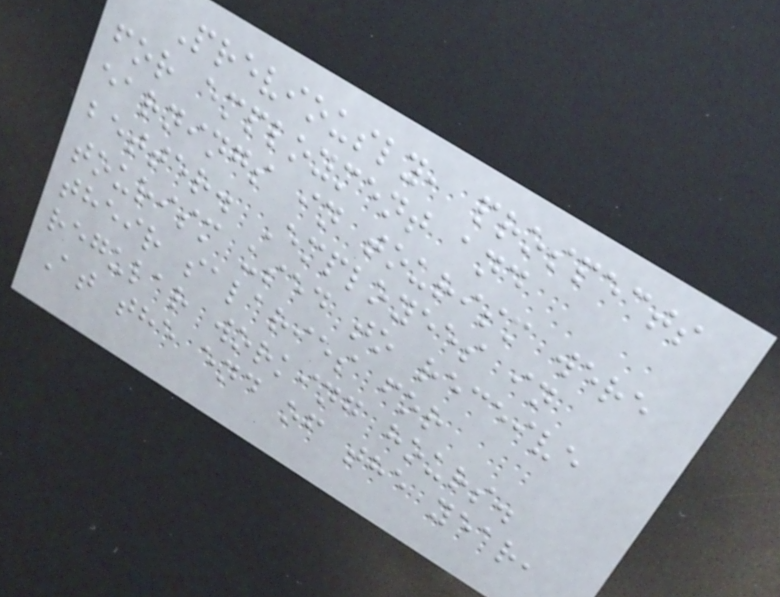Previously, prospects
for employment and
earnings in tourism were
better. Employees in
tourism used to receive
their salaries for
regular working hours.
At the end of the year,
